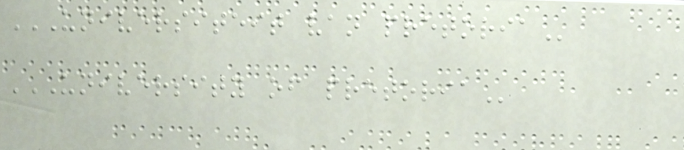UNIVERSITEIT VAN PRETORIA
UNIVERSITY OF PRETORIA
